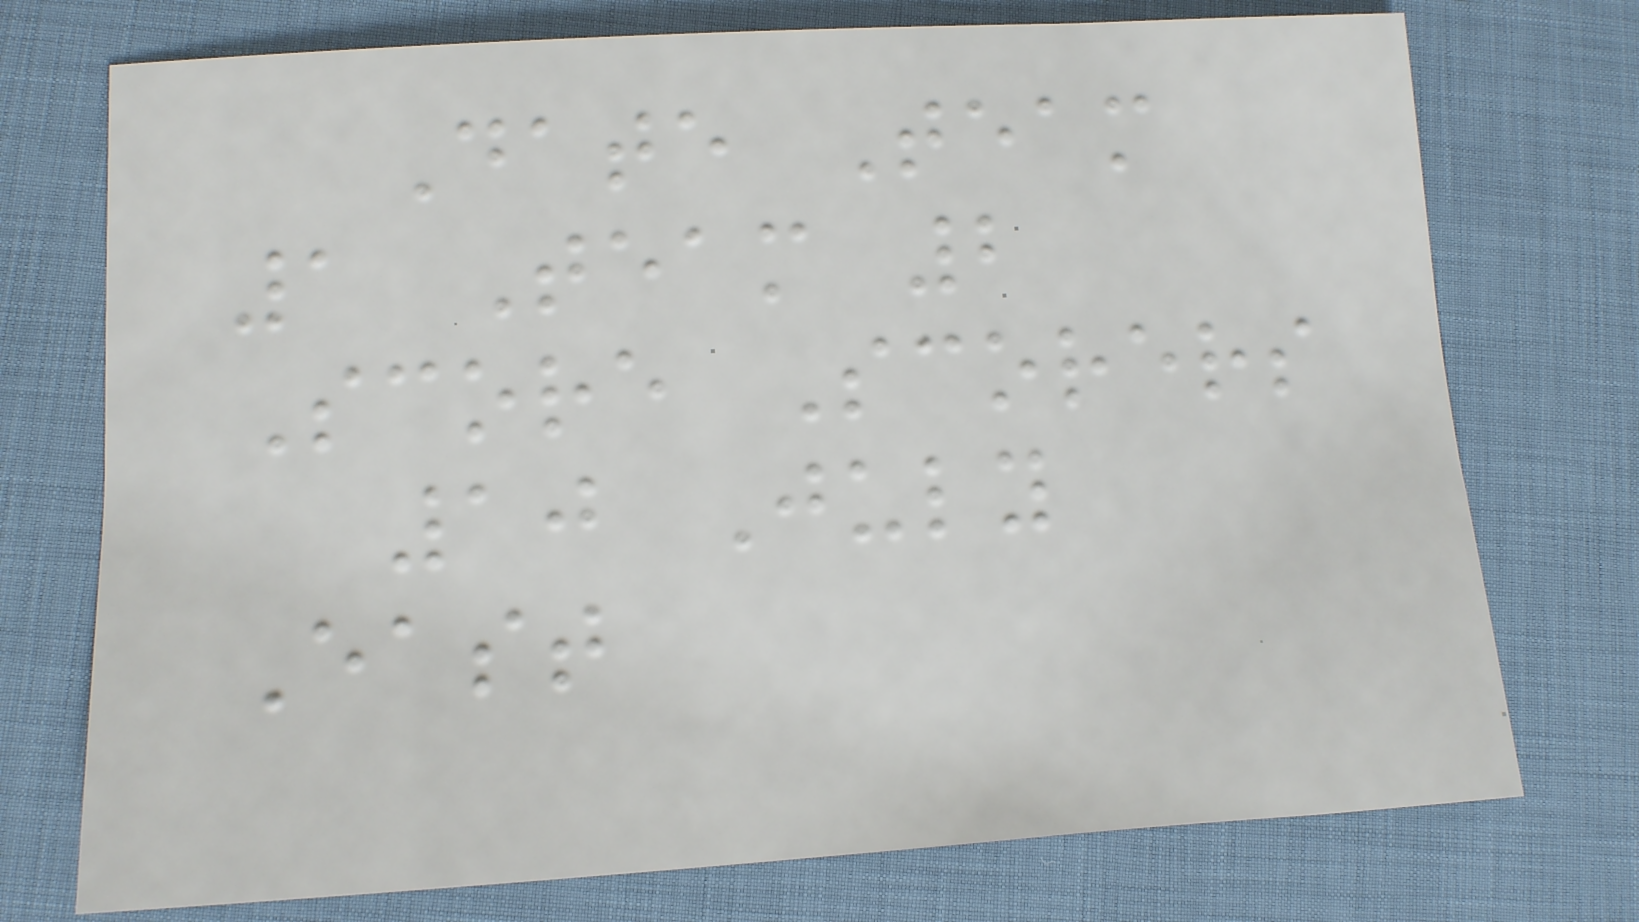Date Team
1 Team 2
Score Scorers
10 July
East
